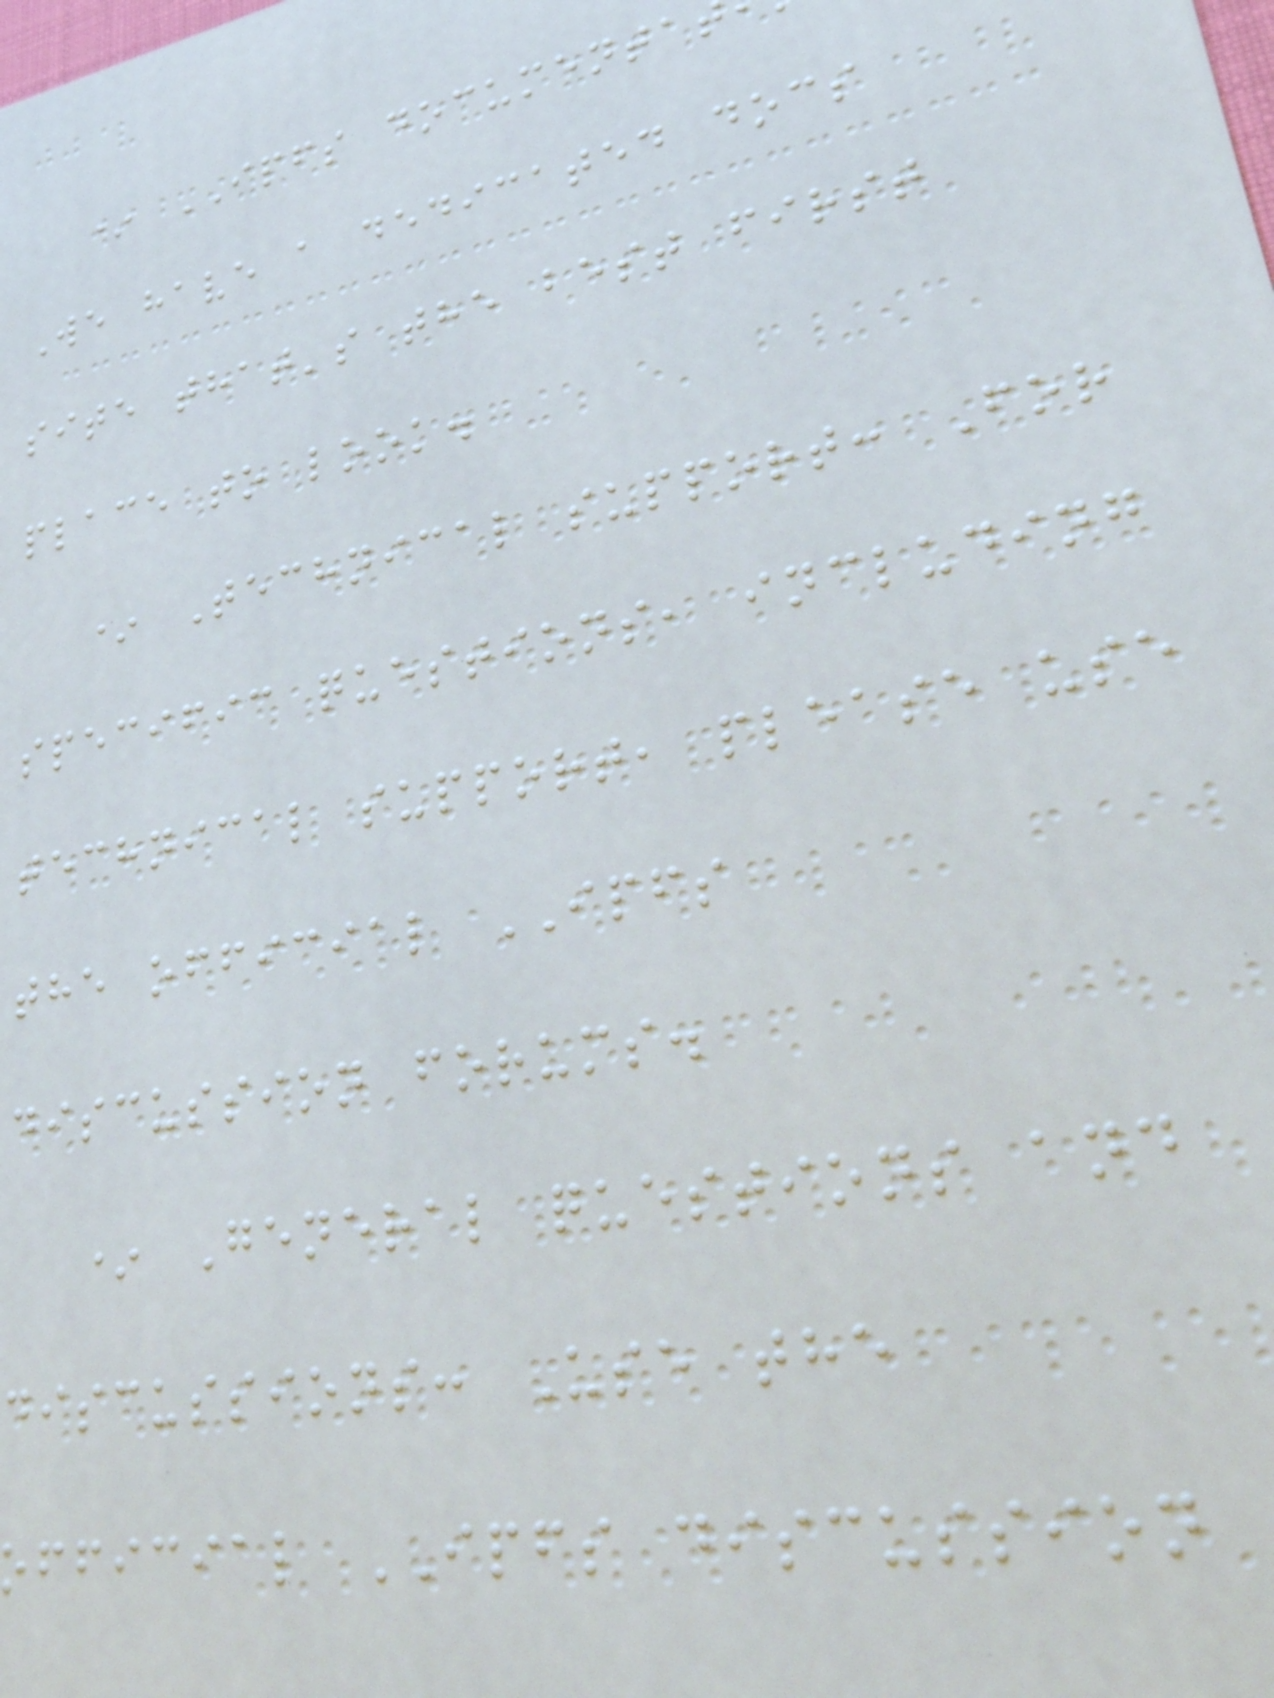* IPFS documenta
We have a dedicated docs
site that's the best first
place to look.
* Technical support: For
specific questions, including
technical support, please use
the official IPFS
discussion forums.
* General questions and
discussions: Use the
official IPFS discussion
